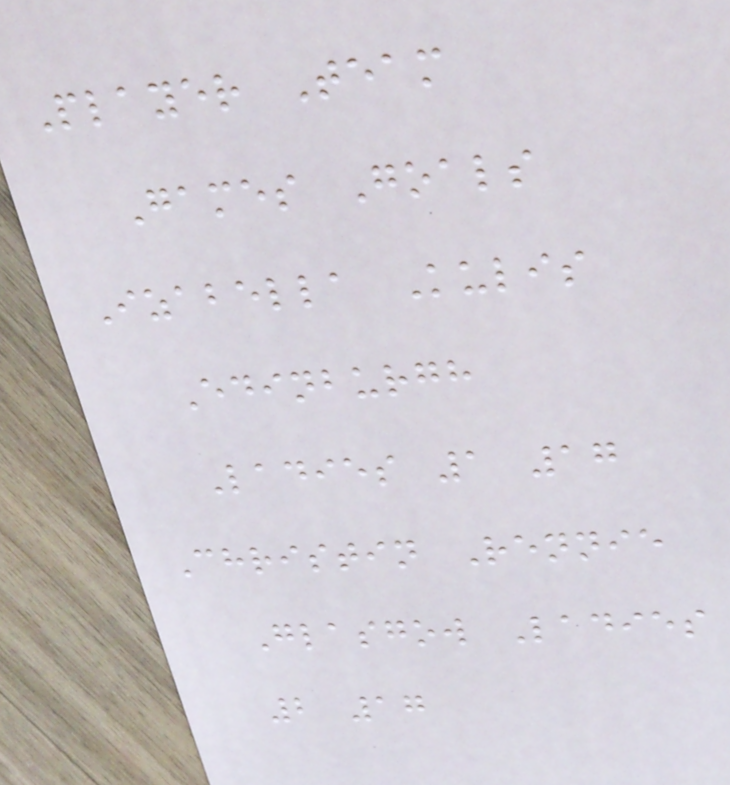Player Team
Games Goals
Izabella Kulis
Edinburgh
Ladies 1 17
Christin Rennie
Glasgow Ladies
2 17
